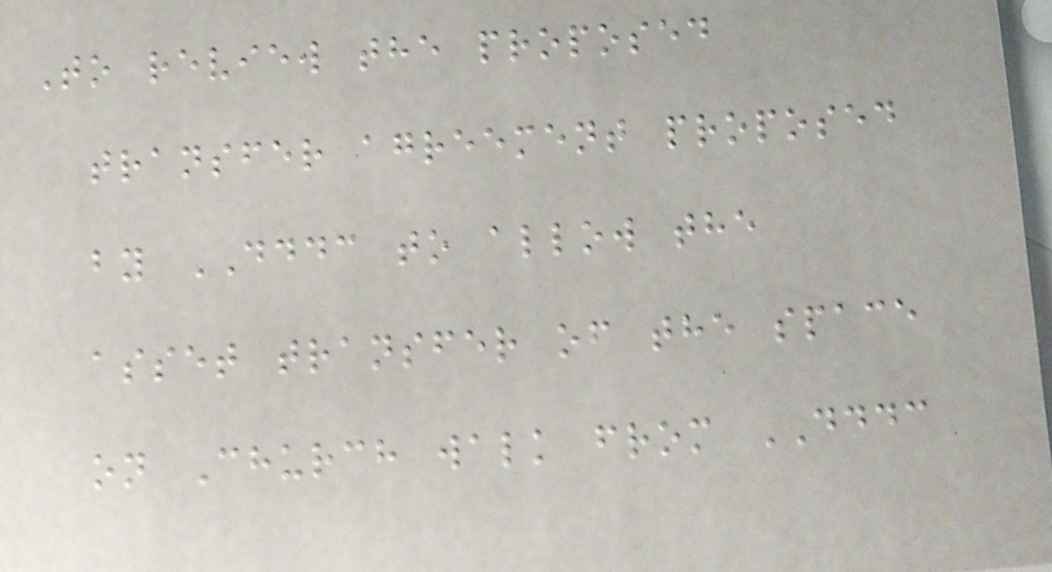To review the proposed
transfer agreement proposed
by DDDC to allow the
asset transfer of the space
on Church walk from DDDC
